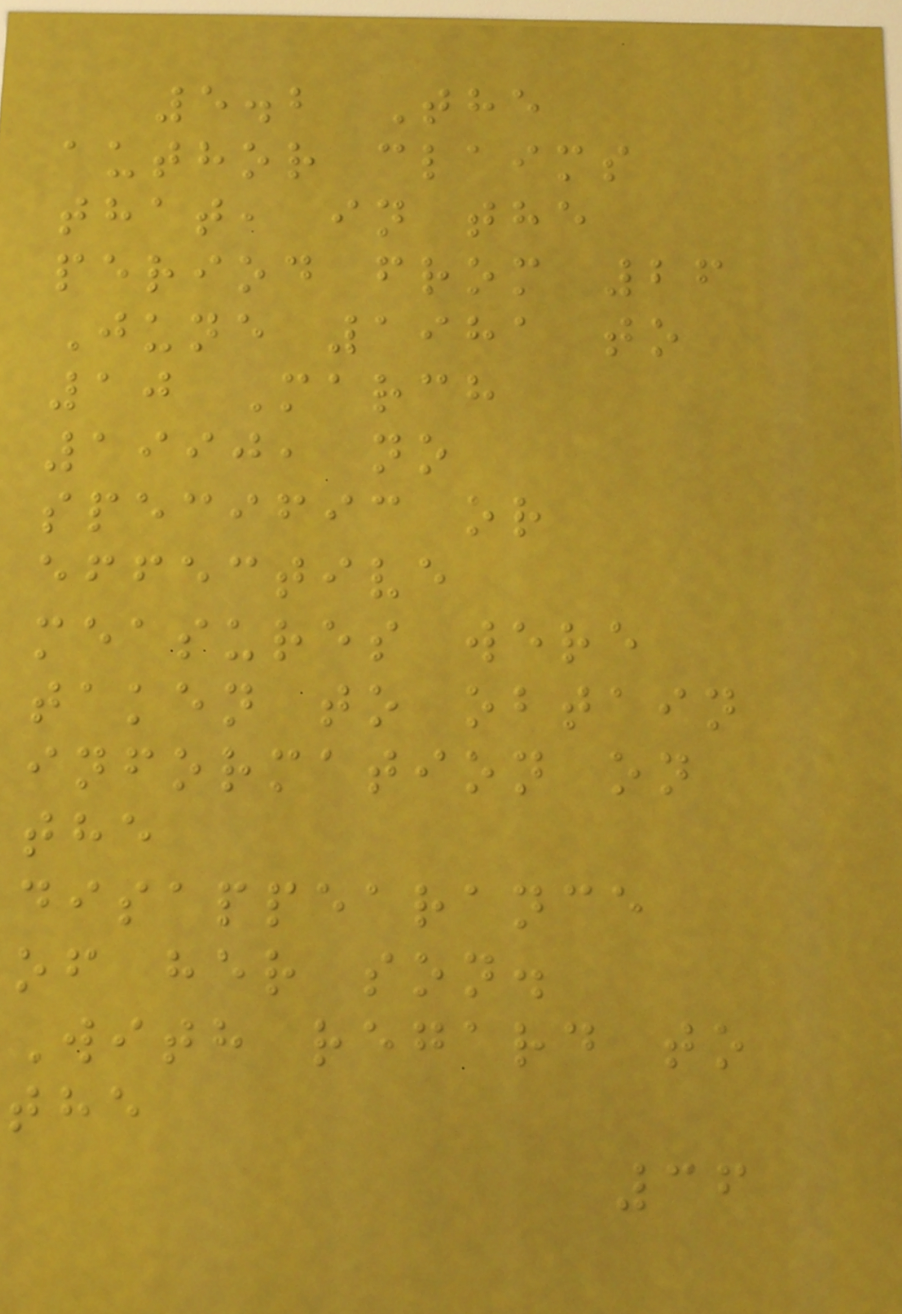5.2 The
author claims
that, in the
period from 26
June 1981 to
10 March
1990, no
specific or
effective
measures were
taken to obtain
information on
the
disappearance
of her son.
With regard to
the
36
